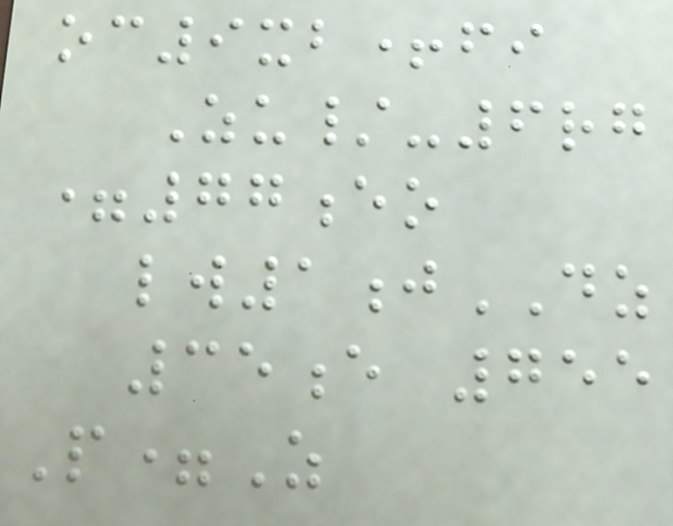oc9xb+fi
Zu/-6rg
=77eo
lw1jDZ
35e 755
P=Z
